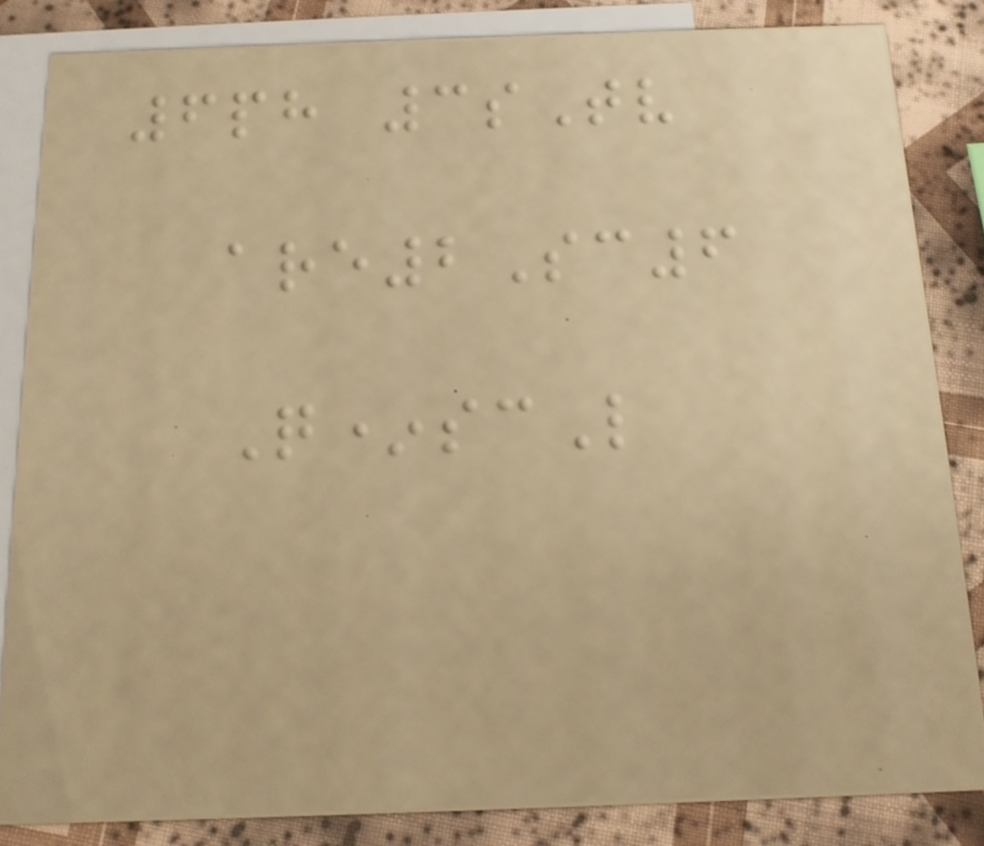6ph 3sTv
are2Sc6
Q*scL
